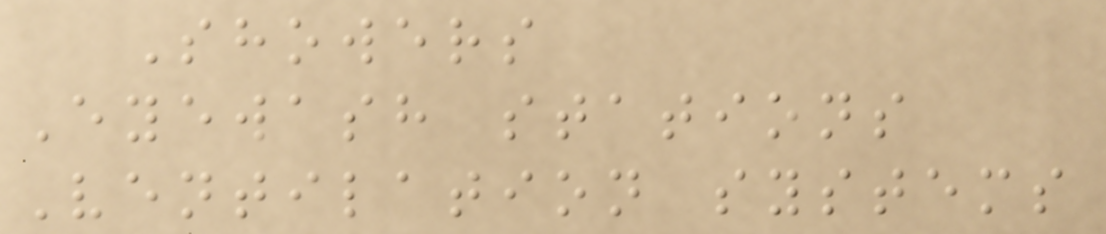Showers
Eyewash stations
Ventilation systems
